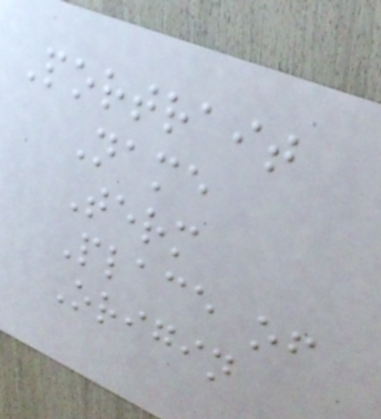Portrait
Name
Term
Place of
Origin
